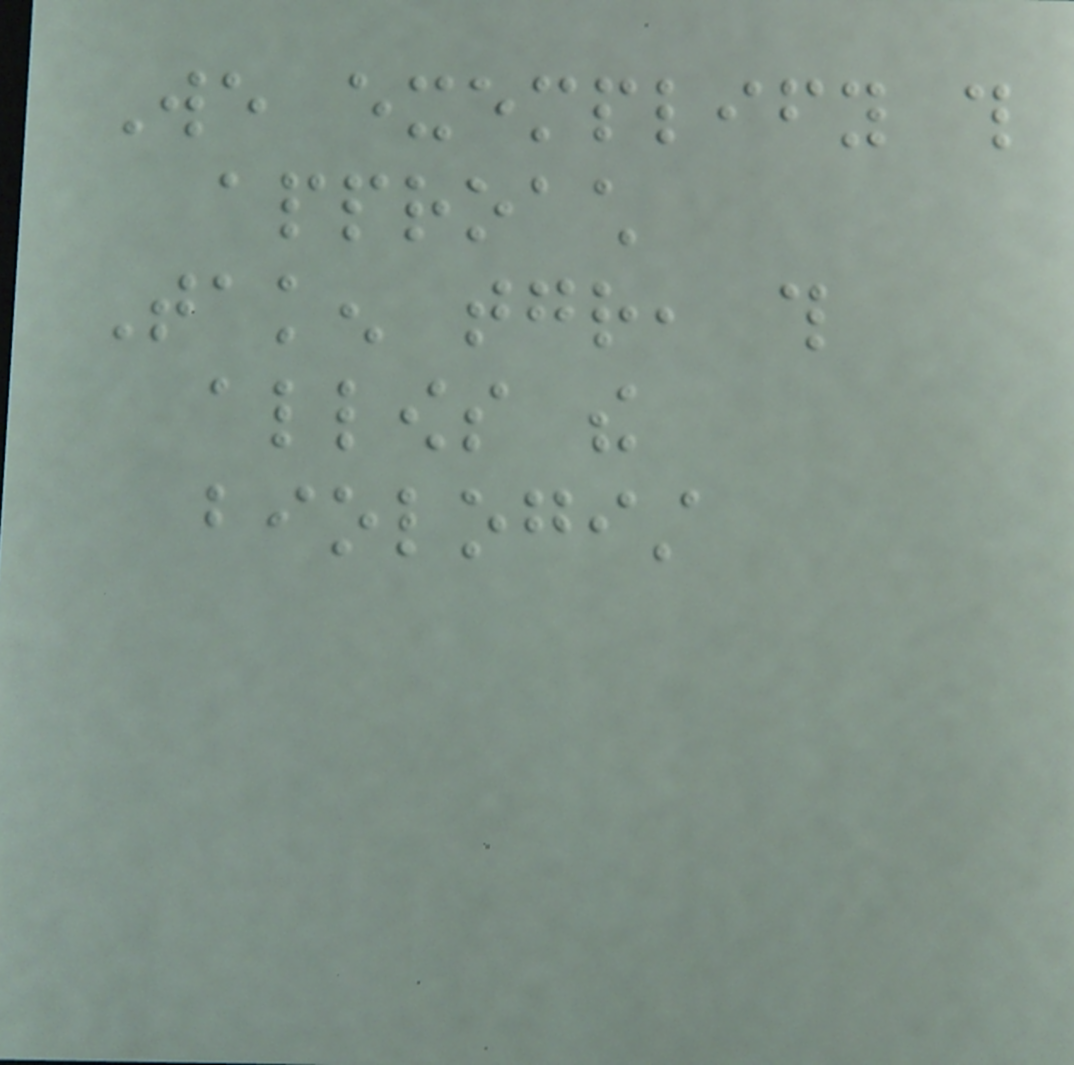We exemplify this
approach
Taken together, this
allows the
biologist
